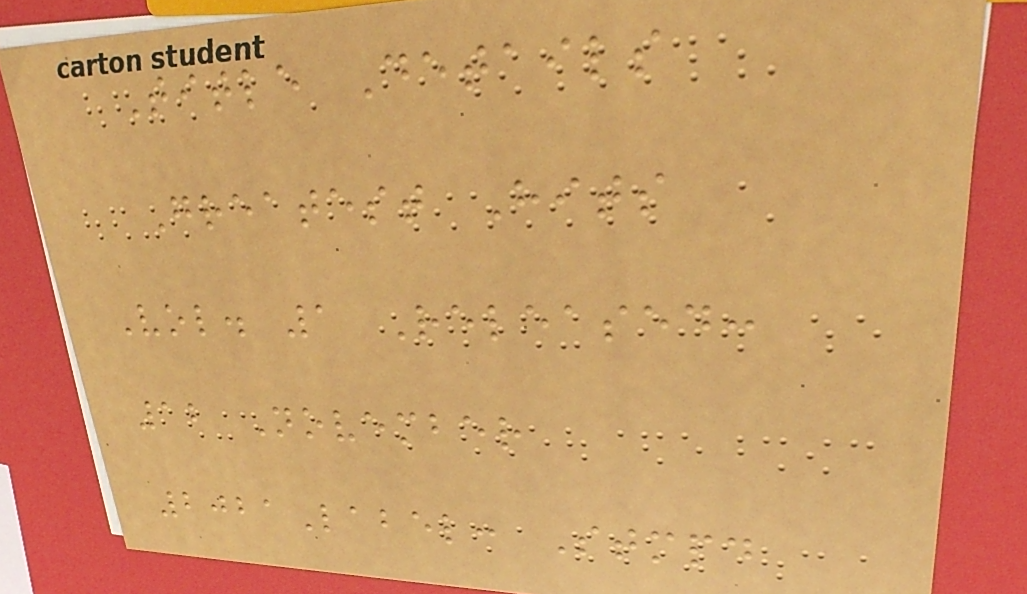Title Details
Greatest Hits
Vol. 1 Released:
12 November
2021Label: Stmpd
